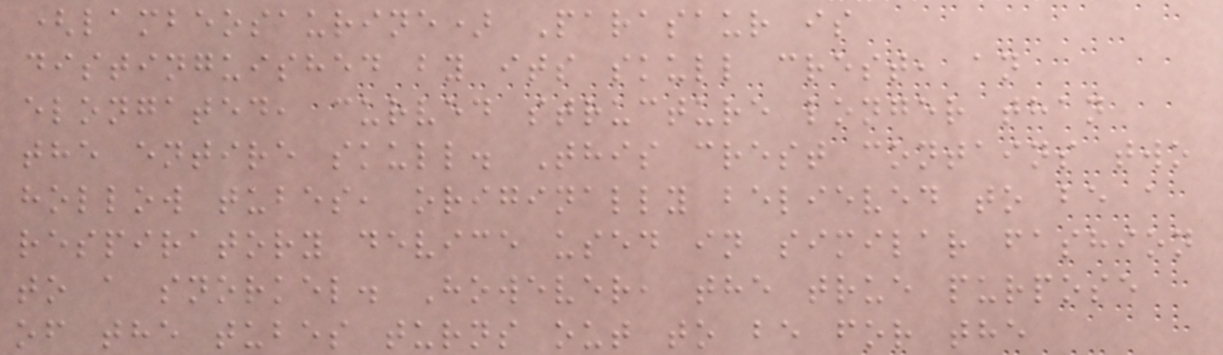(lambeosaurine) Parasaur is
distinguished by its skull crest, an
elongated, curved structure longer than
the entire skull. This crest contains two
hollow tubes, originally believed to be a
respiratory device used in similar fashion
to a snorkel. However, the true purpose
of the tubes turns out to be for the
